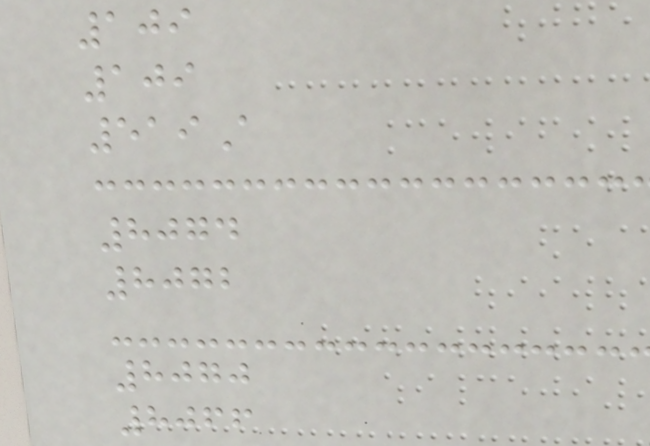109
109
519A
8074
8072
8070
8066
